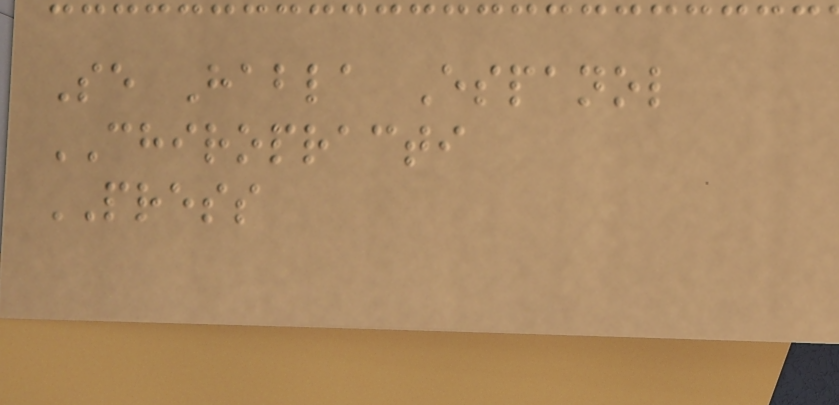Se Habla Espanol
CHIROPRACTI
PRESS
